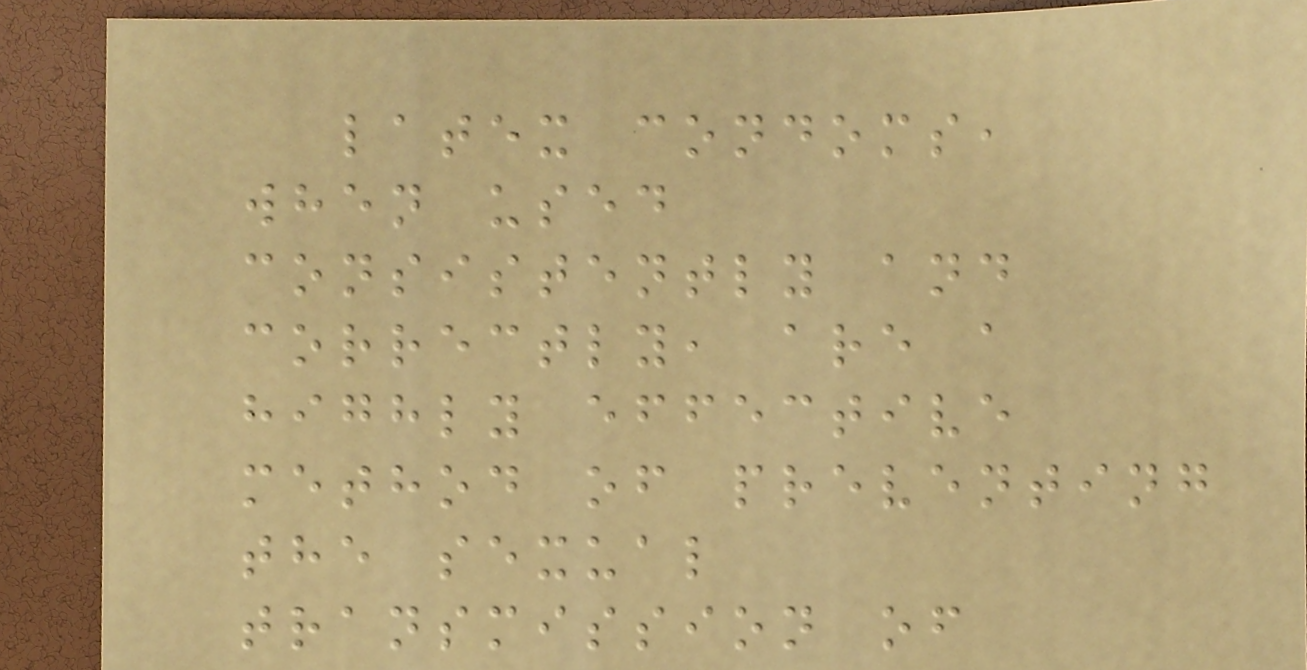latex condoms,
when used
consistently and
correctly, are a
highly effective
method of preventing
the sexual
transmission of
